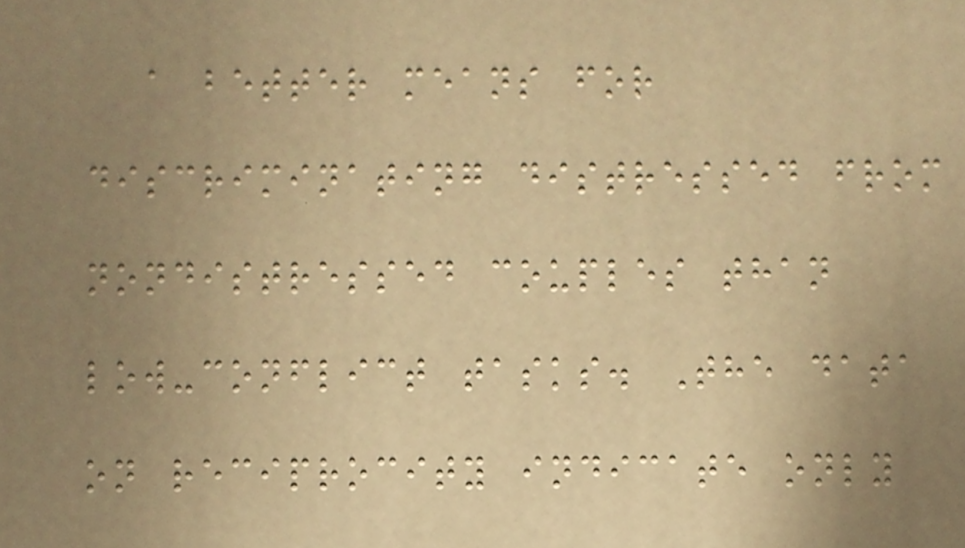a better means for
discriminating distressed from
nondistressed couples than
low-conflict tasks. The data
on reciprocity indicate only
